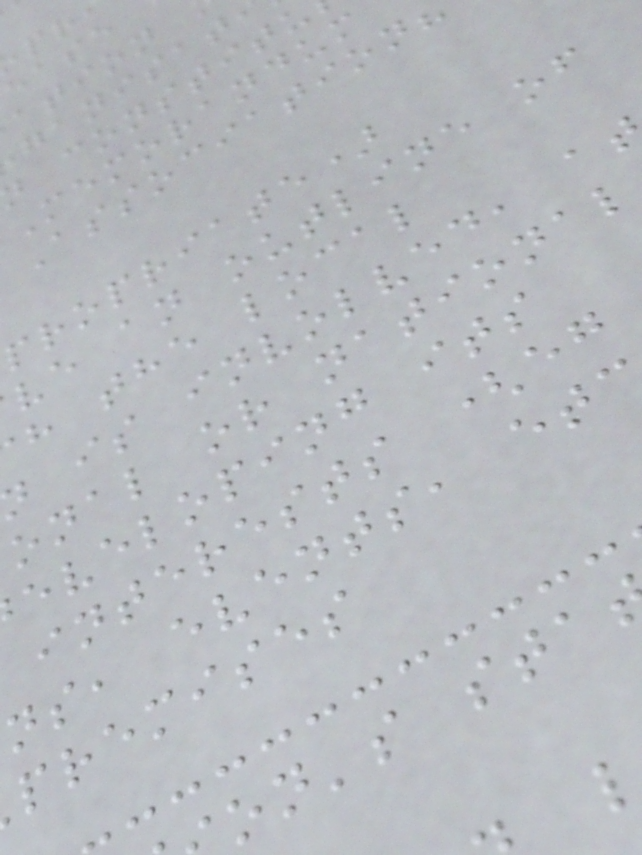constitu
Memorandum
Association
propriate)
ve an outline of
h the local
is involved, a
onal or national
eveloping its
interests (eg
ns, events, et
premises
on's sta
